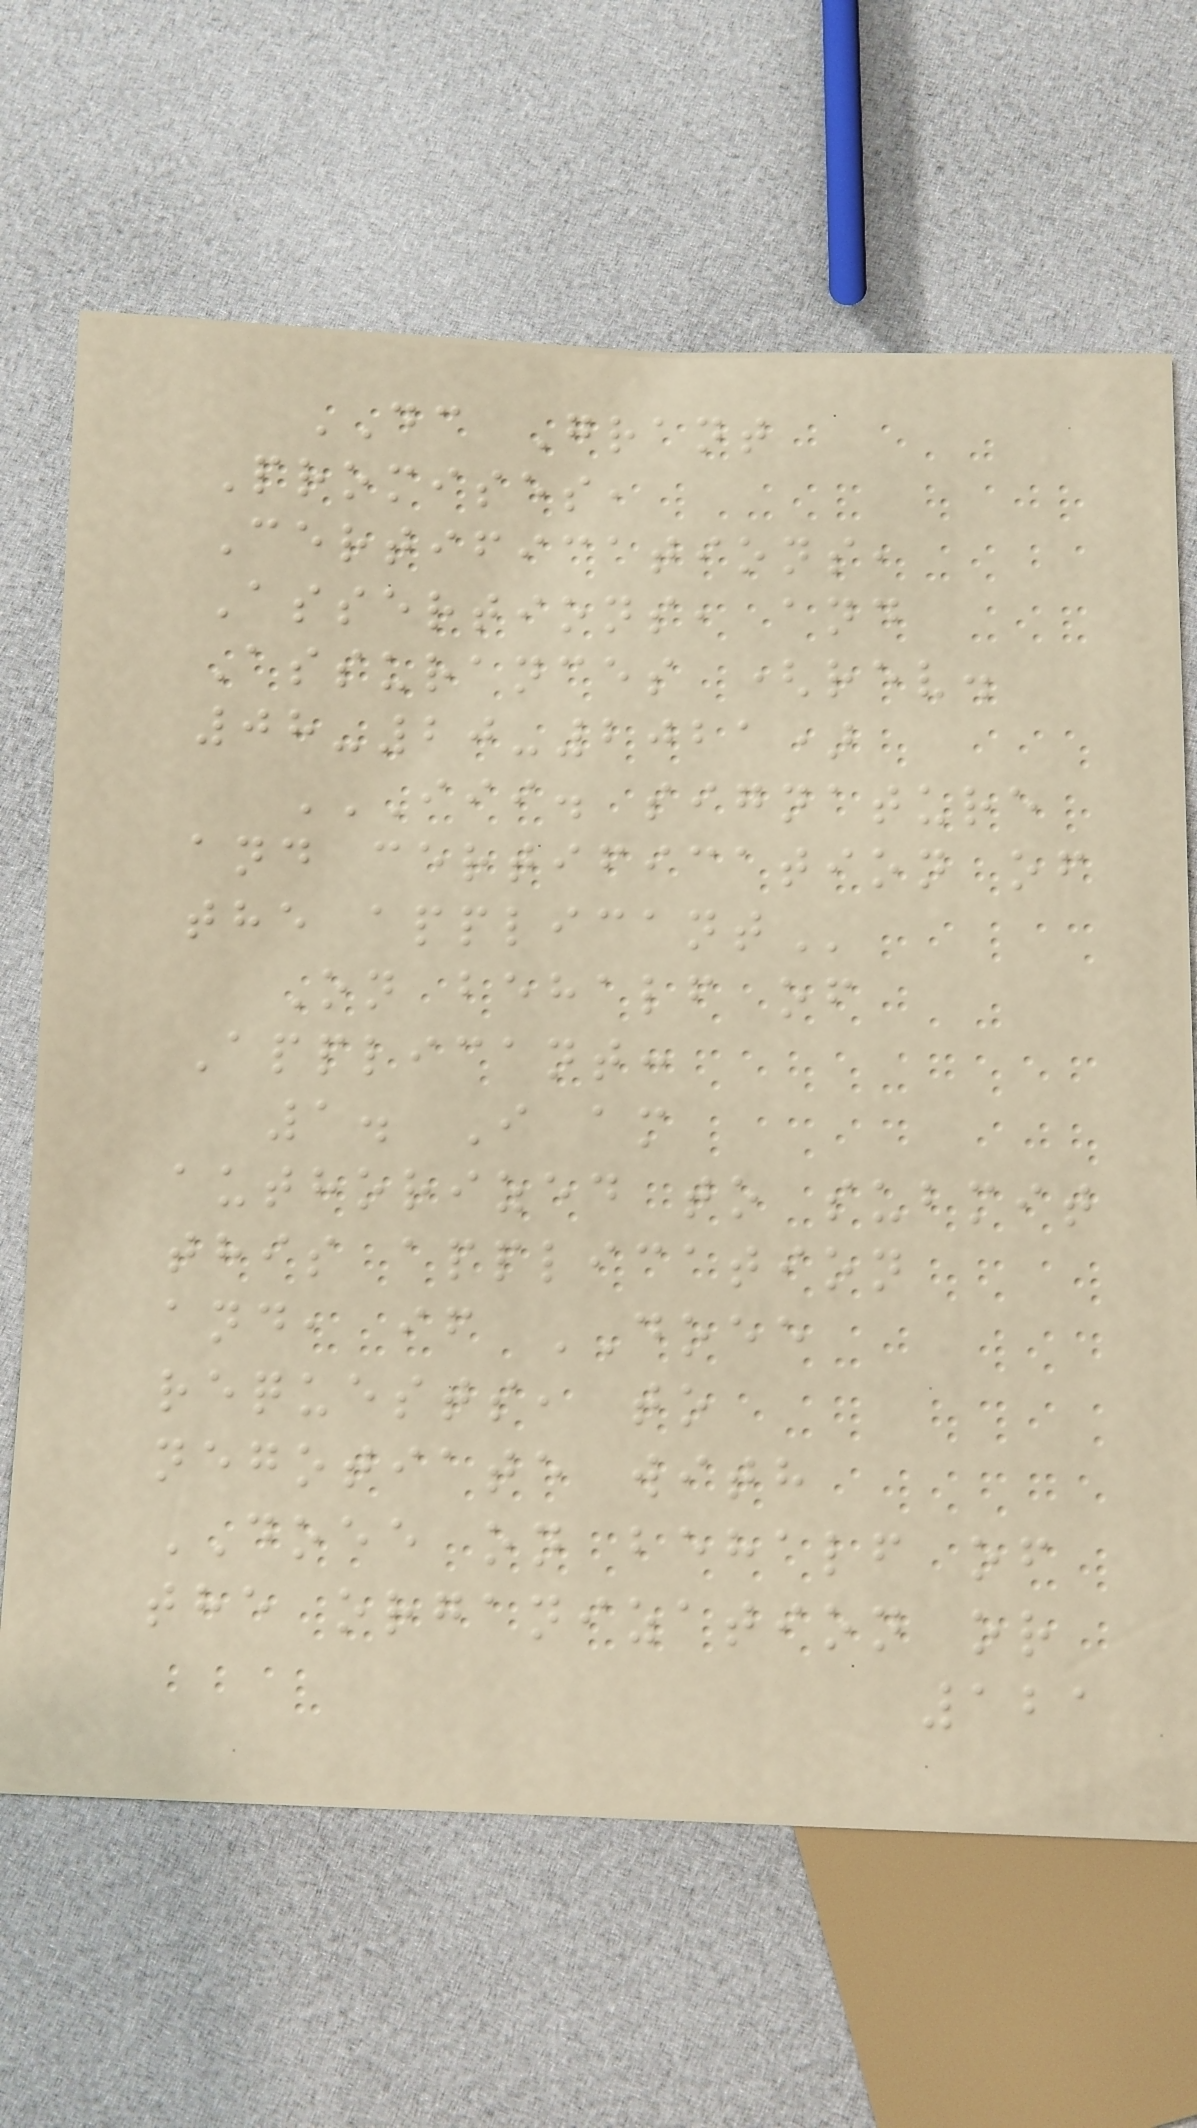DC Grant
Promises,
Certifications,
Assertions, and
Assurances (rev.
08-20-2021)
III. SIGNATURE
AND CERTIFICATION OF
THE APPLICANT
On behalf of
Applicant:
1. I am
authorized to submit
this application
and, if DOEE
requests, to
negotiate with
DOEE on behalf of
the organization or
121
